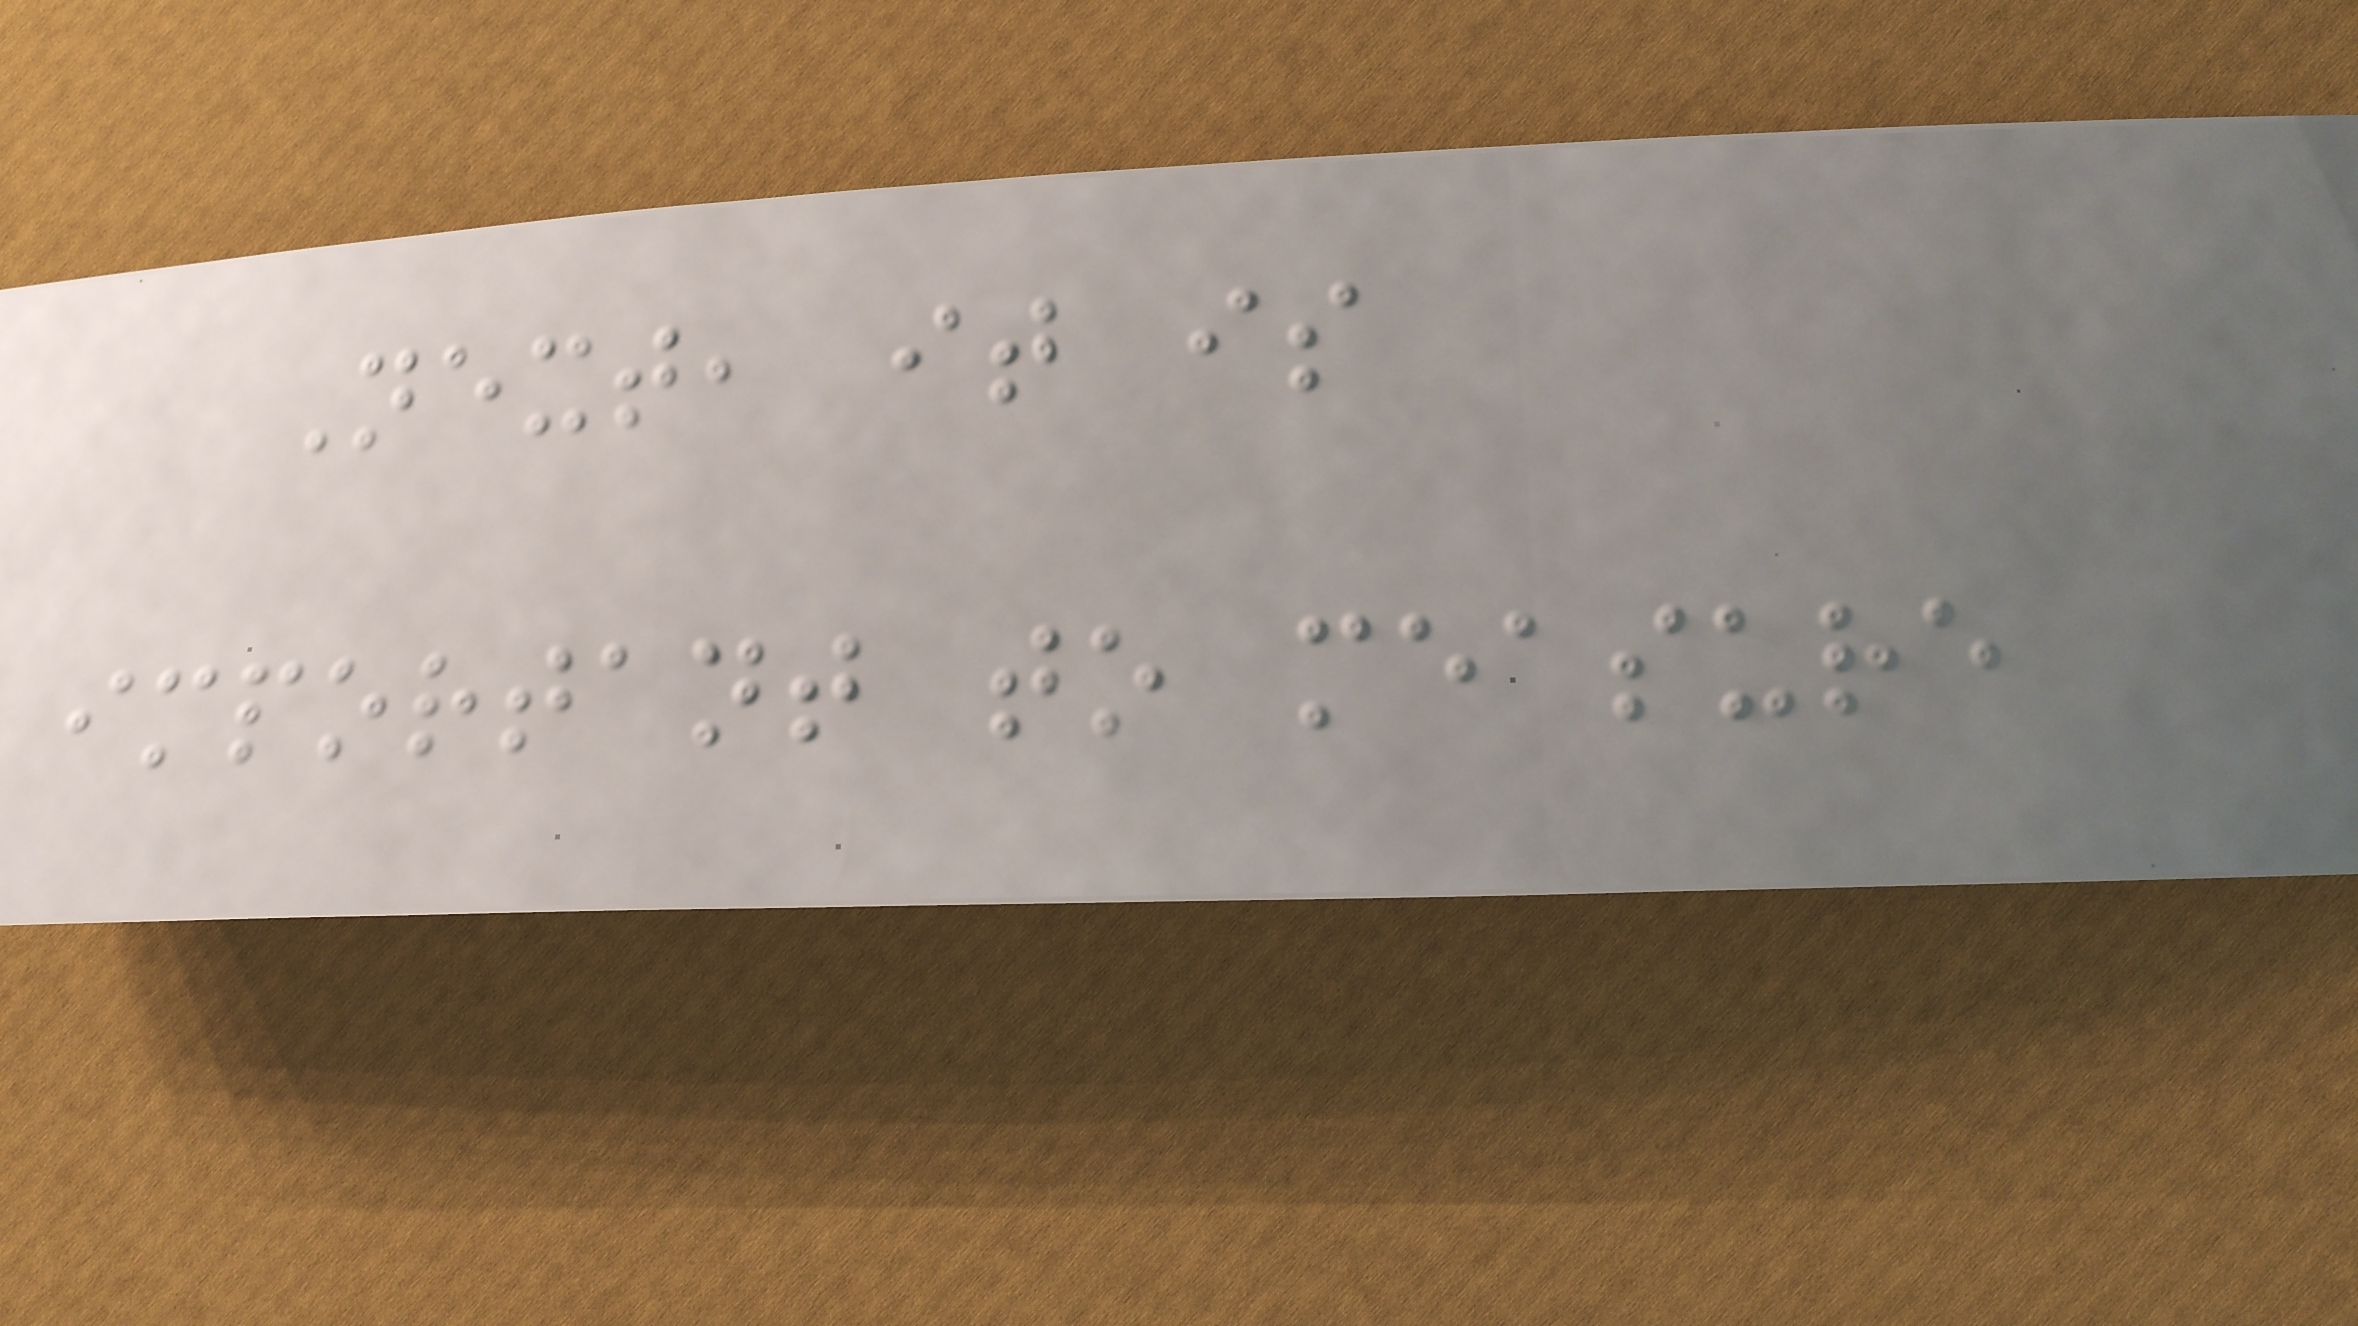Next, it is
important to measure
